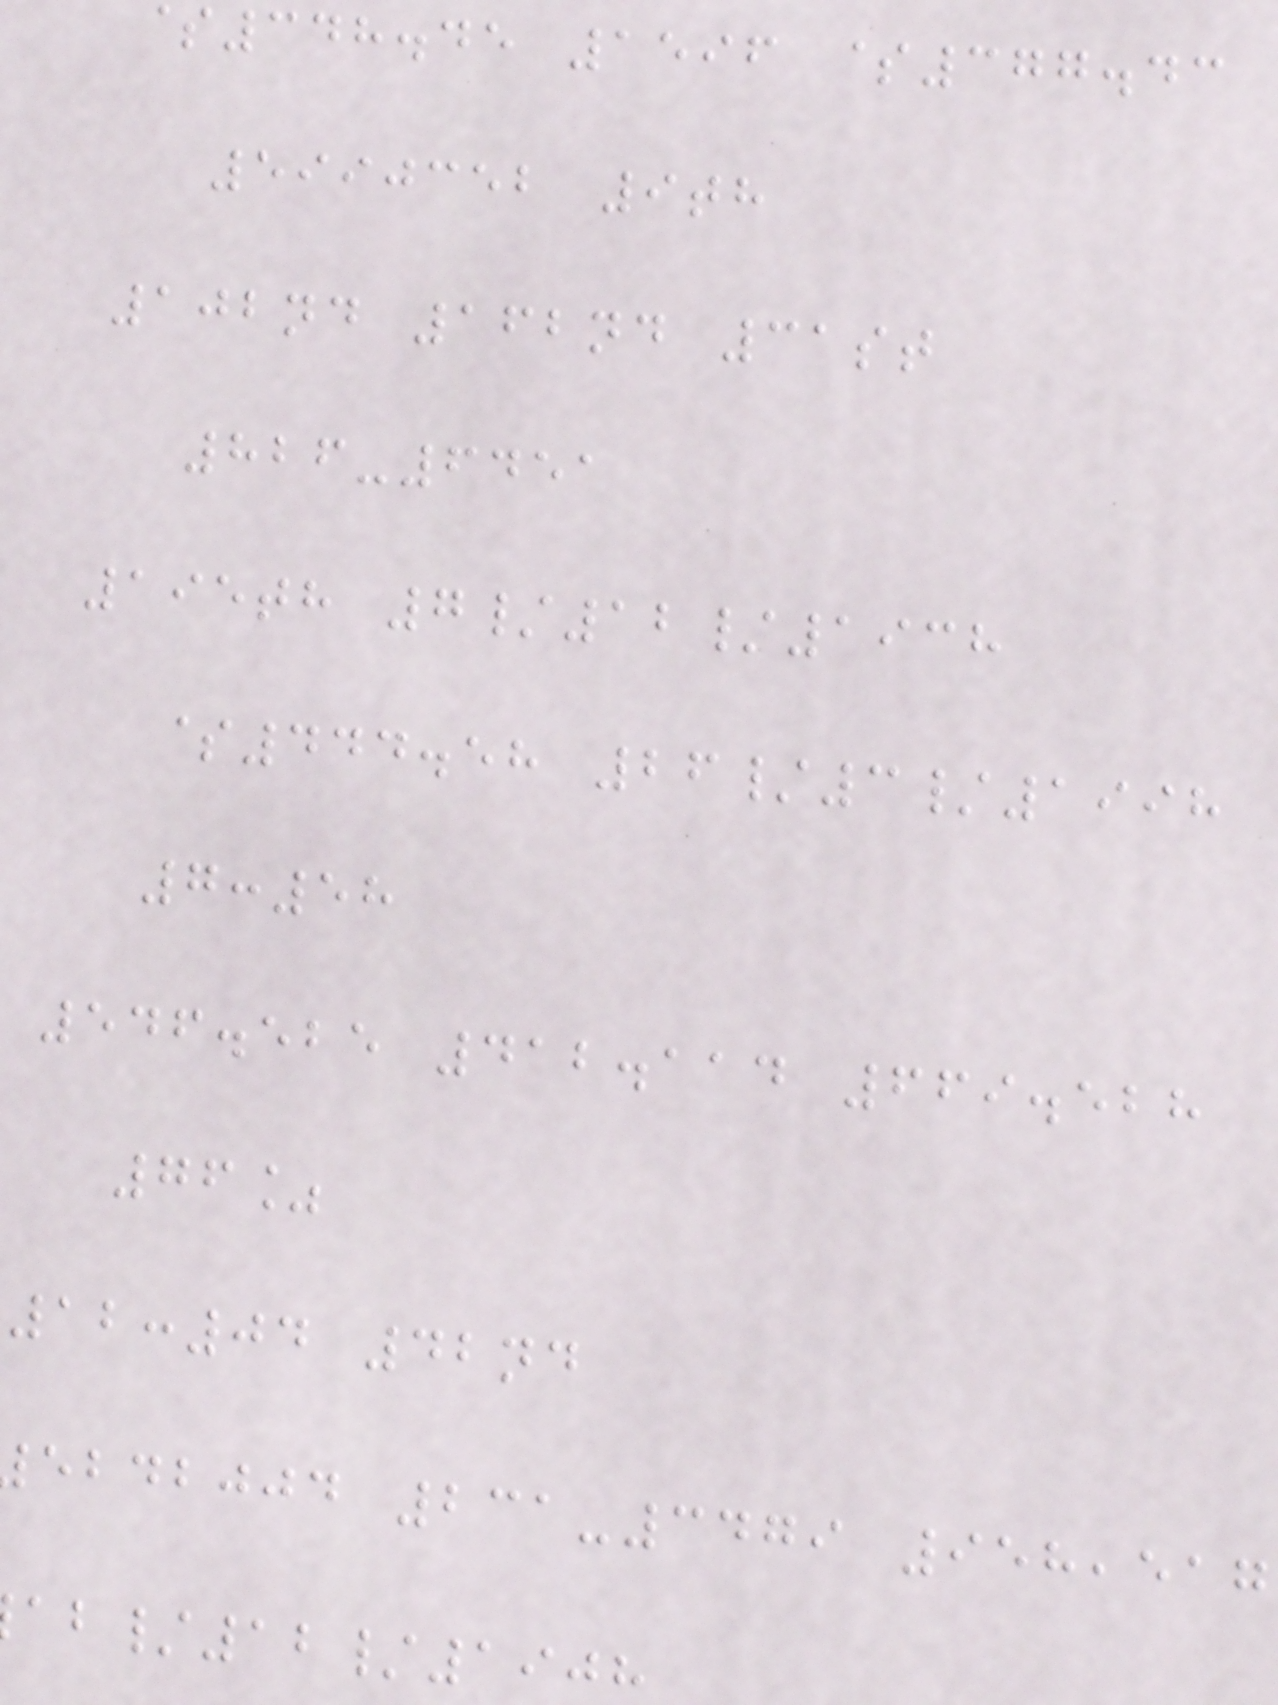$348.45 1596 $377.43
5990352 9th
102nd 162nd 31st
826-6451
195th 7/12/1938
$444.58 26/3/1998
7:58
546.525 412.114 669.528
76%
12:04 42nd
ebdbjjd 231-3479 958,517
/12/1908
